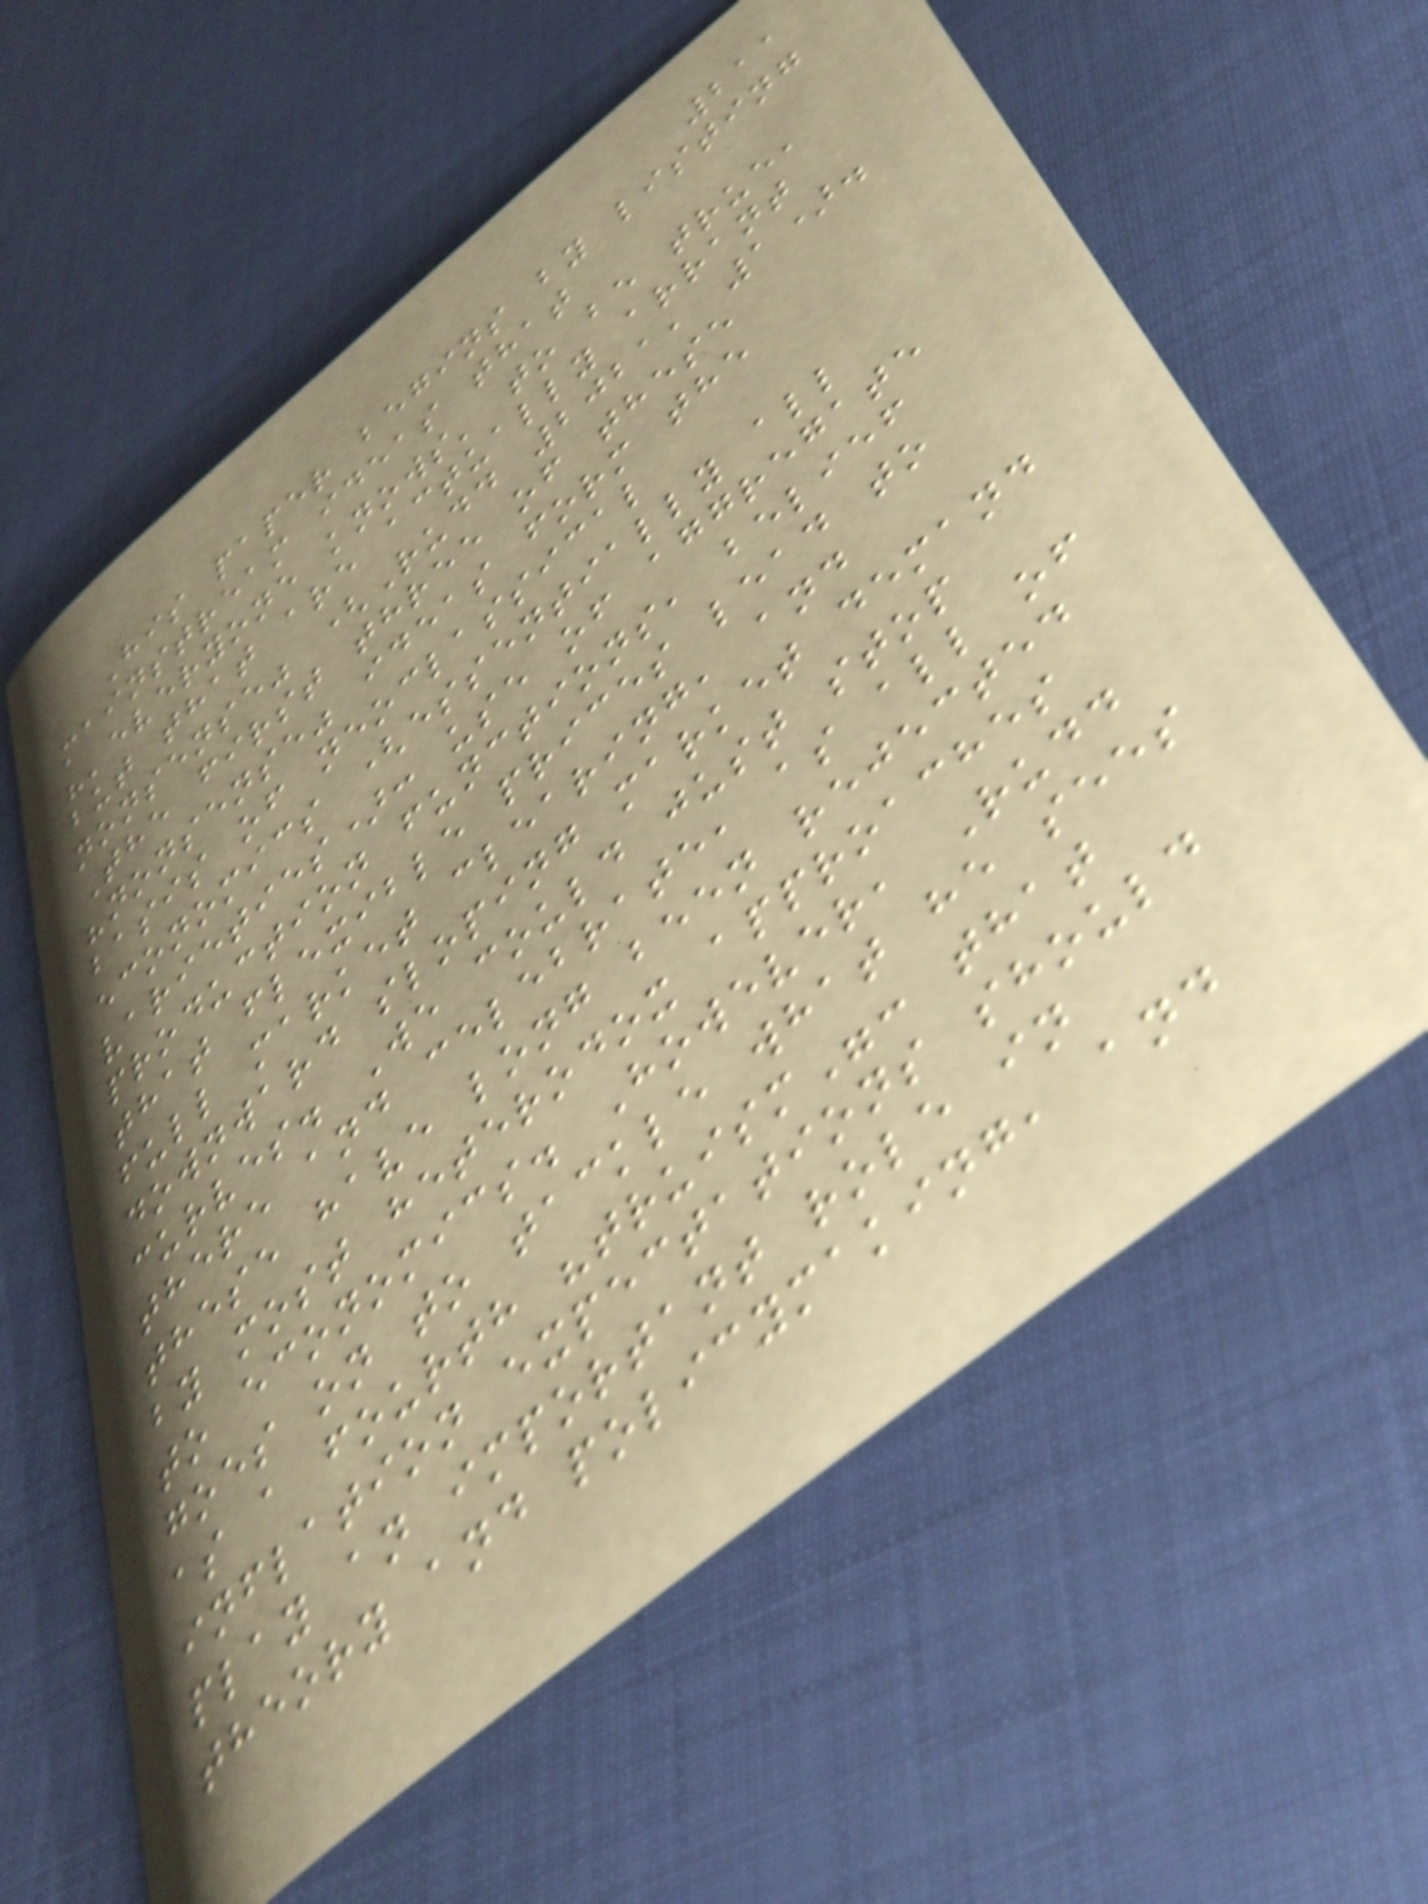211
His paper begins by listing
mainstream ideas that
"'everyone knows' to be true,
but that are actually arrant
nonsense" (Rudd 2021, 1).
The first three of these
"nonsense" ideas form the
basis of neoclassical
economics (essentially all
varieties): use of aggregate
production functions, belief
that flexible prices lead to
full market clearing, and
downward sloping market demand
curves. We could just stop
there and celebrate, as all of
these have long been rejected
by most heterodox approaches
to economics. However, Rudd
goes on to tackle what he sees
as a fourth "truism": that
inflation expectations should
play an important role in
theory and policymaking, and
